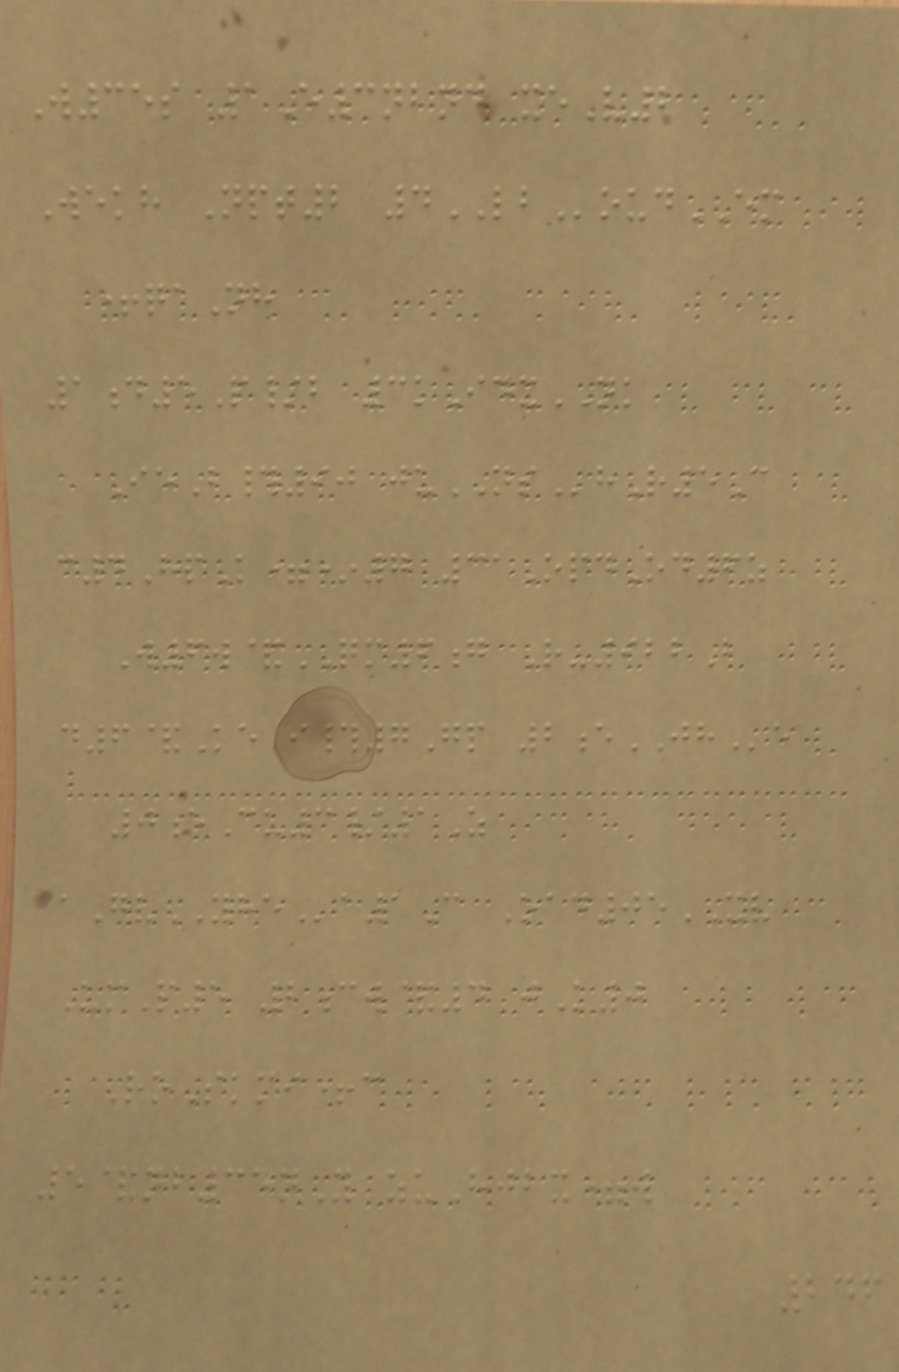W35s 1E3nbnd xeV2
Wekh Npt2 4LBoudEM
+qaNh
1d5P/b 3kIdxNK
IeB#90 juNShR5C
c4HpK=*7 31OpdOd6z
W6w&QM6g R-922B
d6&Ke i#7Gp 2eJHe
0eCu3/1Z
aGvYHEa1C Oad05XV
UmP5 2cw&4 jK0
RoSkmi+c
5&nb35nY zuHjbx=w
246
